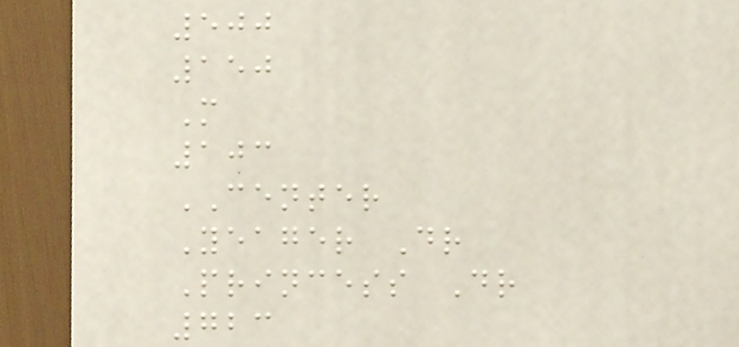500
150
M
103
CENTER
Yeager Dr
Princess Dr
723
